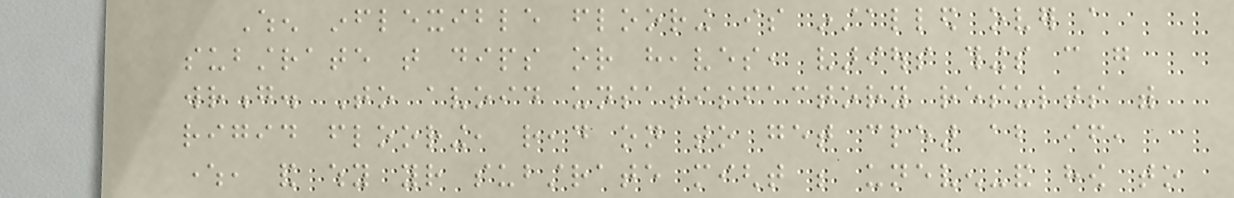When inflexible flooring is installed over a
substrate that dips or heaves, various things can go
wrong. To avoid unsatisfactory results with
rigid flooring, read on to get clear about if,
where, and why your substrate might be uneven-and how to
